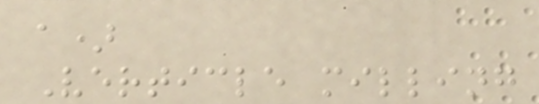a)
Verticle milling
